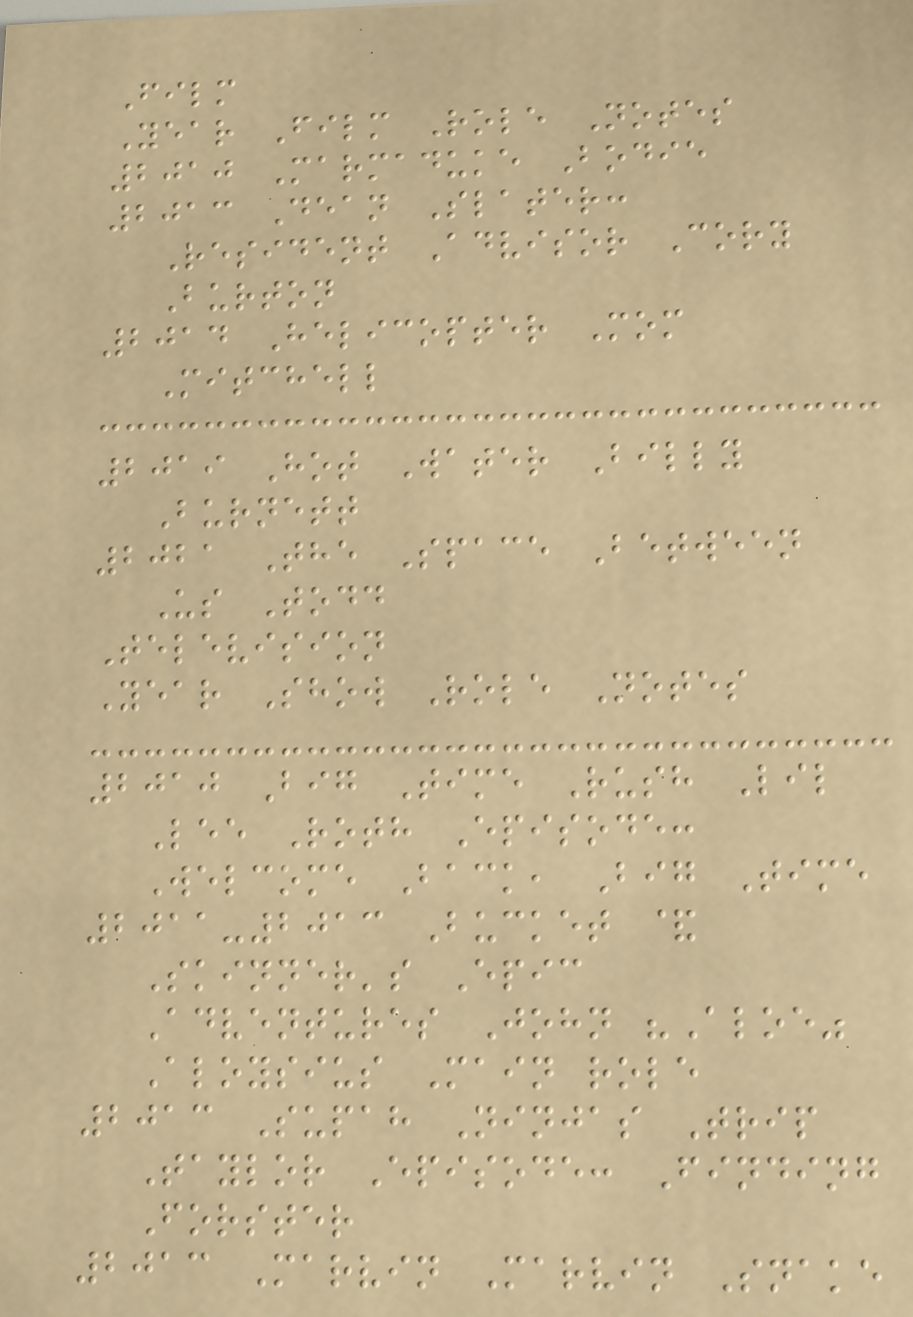Film
Year Film Role Notes
2010 Marmaduke Bodie
2013 Dean Slater:
Resident Advisor Cory
Burton
2014 Helicopter Mom
Mitchell
2019 Hot Water Billy
Burnett
2021 The Space Between
Us Todd
Television
Year Show Role Notes
2010 Big Time Rush Lil
Lee Roth Episode:
Welcome Back, Big Time
2011-2013 Bucket &
Skinner's Epic
Adventures John "Aloe"
Aloysius Main role
2013 Supah Ninjas Trip
Taylor Episode: Finding
Forster
2013 Marvin Marvin Snake
